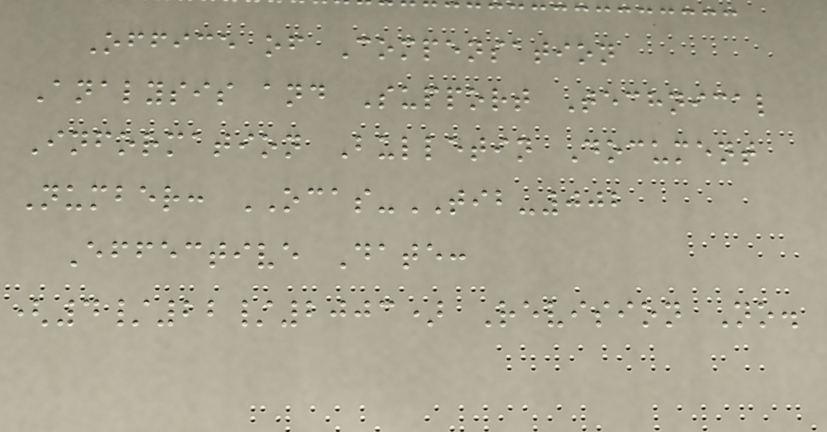Office of Compensation
Analysis and Support Technical
Information Bulletin Document
Number: OCAS-TIB-002
Effective Date:
(4/22/2003) Revision No.
